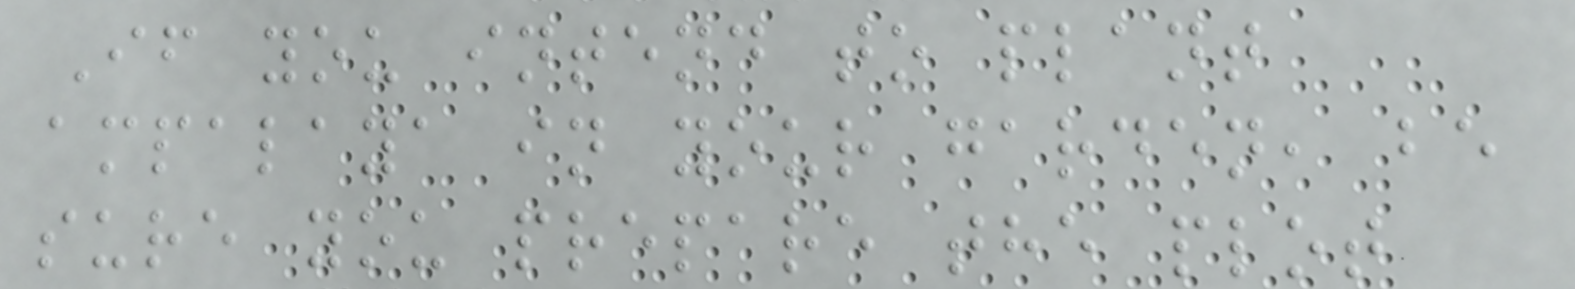If you intend to plant
ampalaya in your garden, be
sure you prepare the plot
